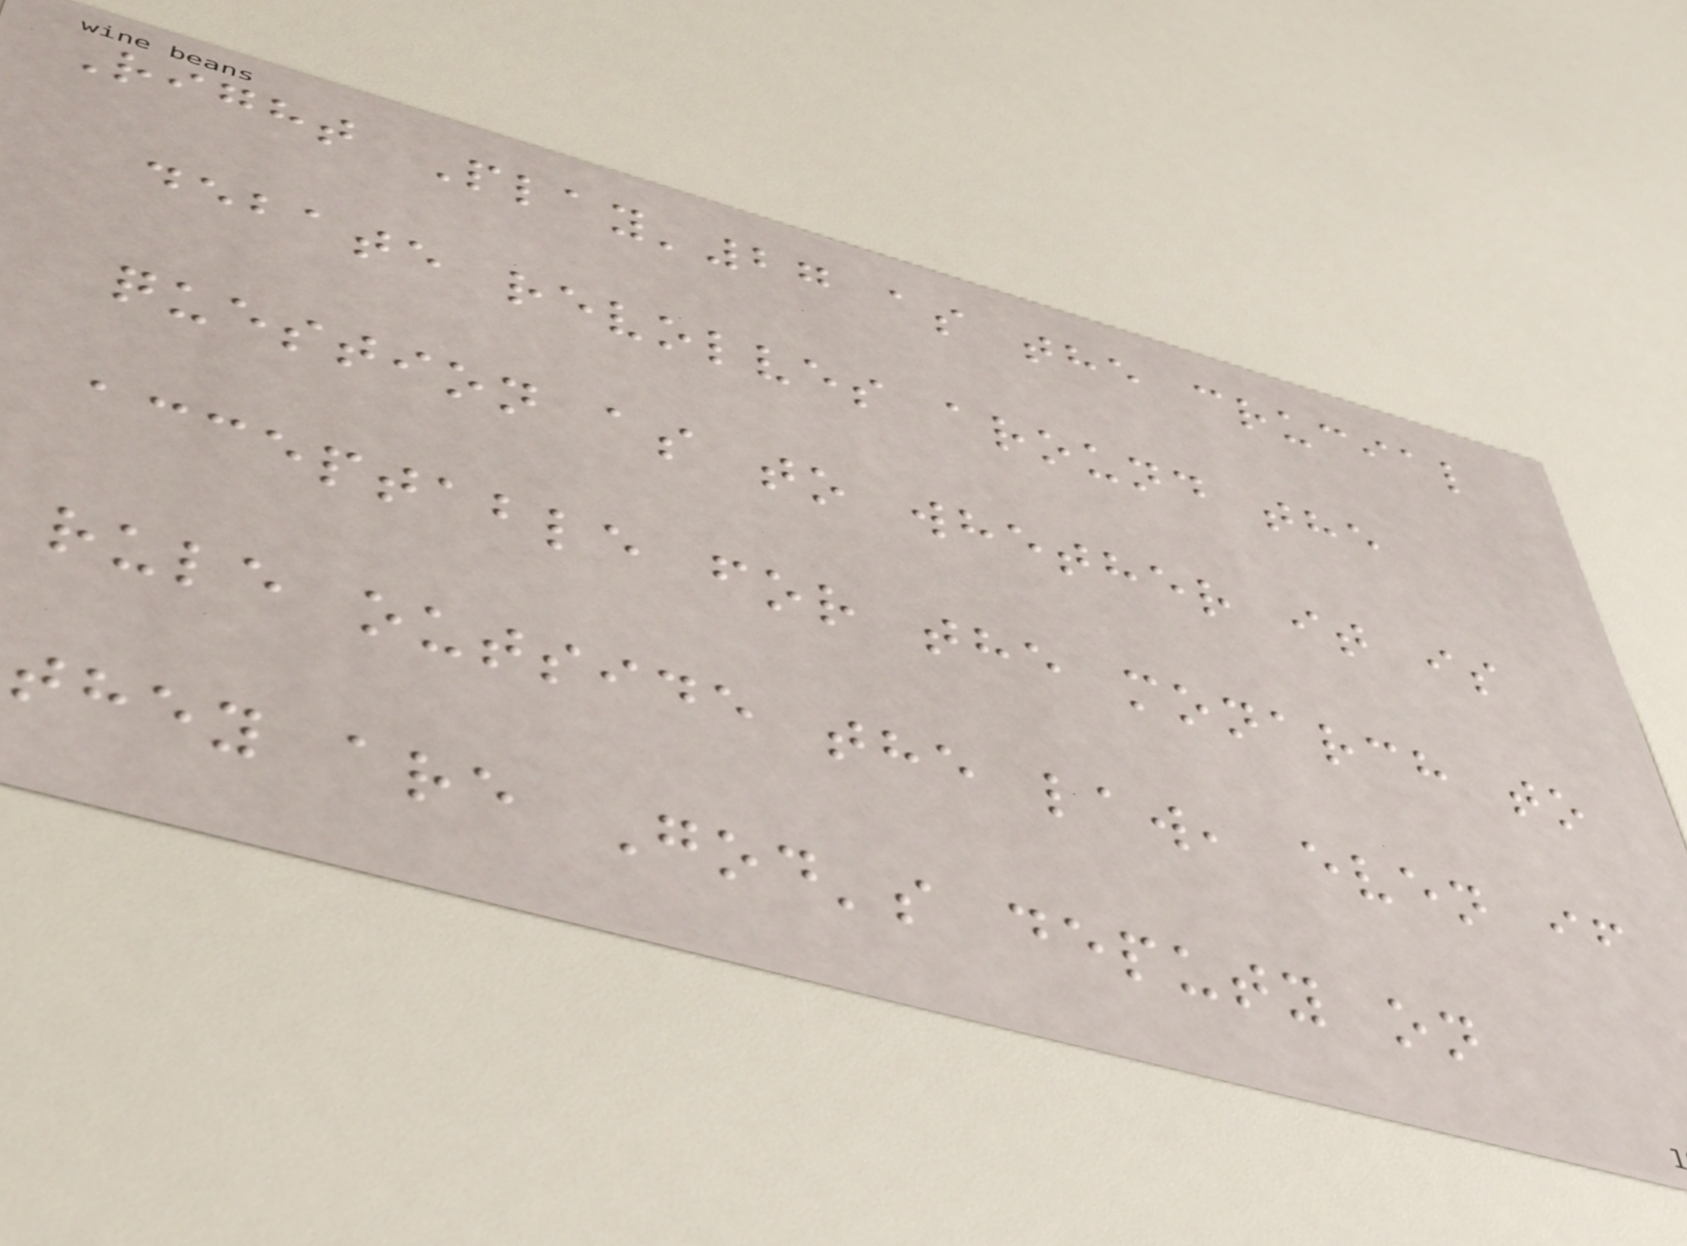Right Play'27 as the crucial
debate revolves around the
question as to whether it is
acceptable for the monarch to
rule outside the law, even if
they are God's deputy on
